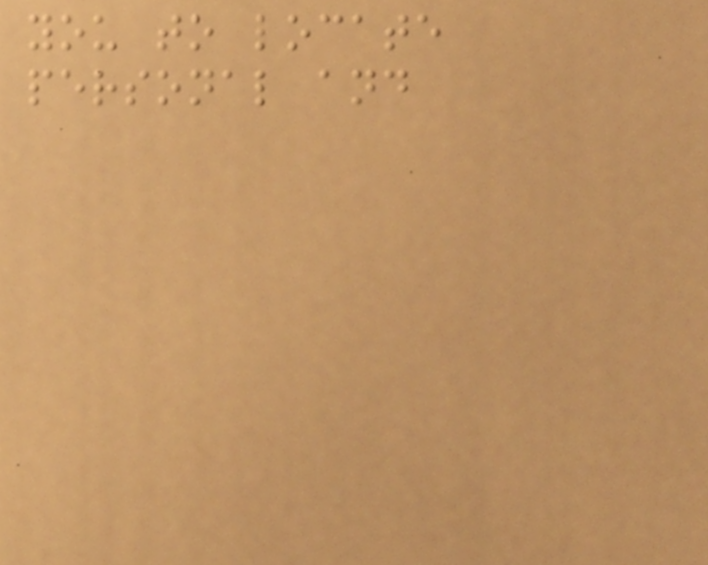you to locate
personal and
